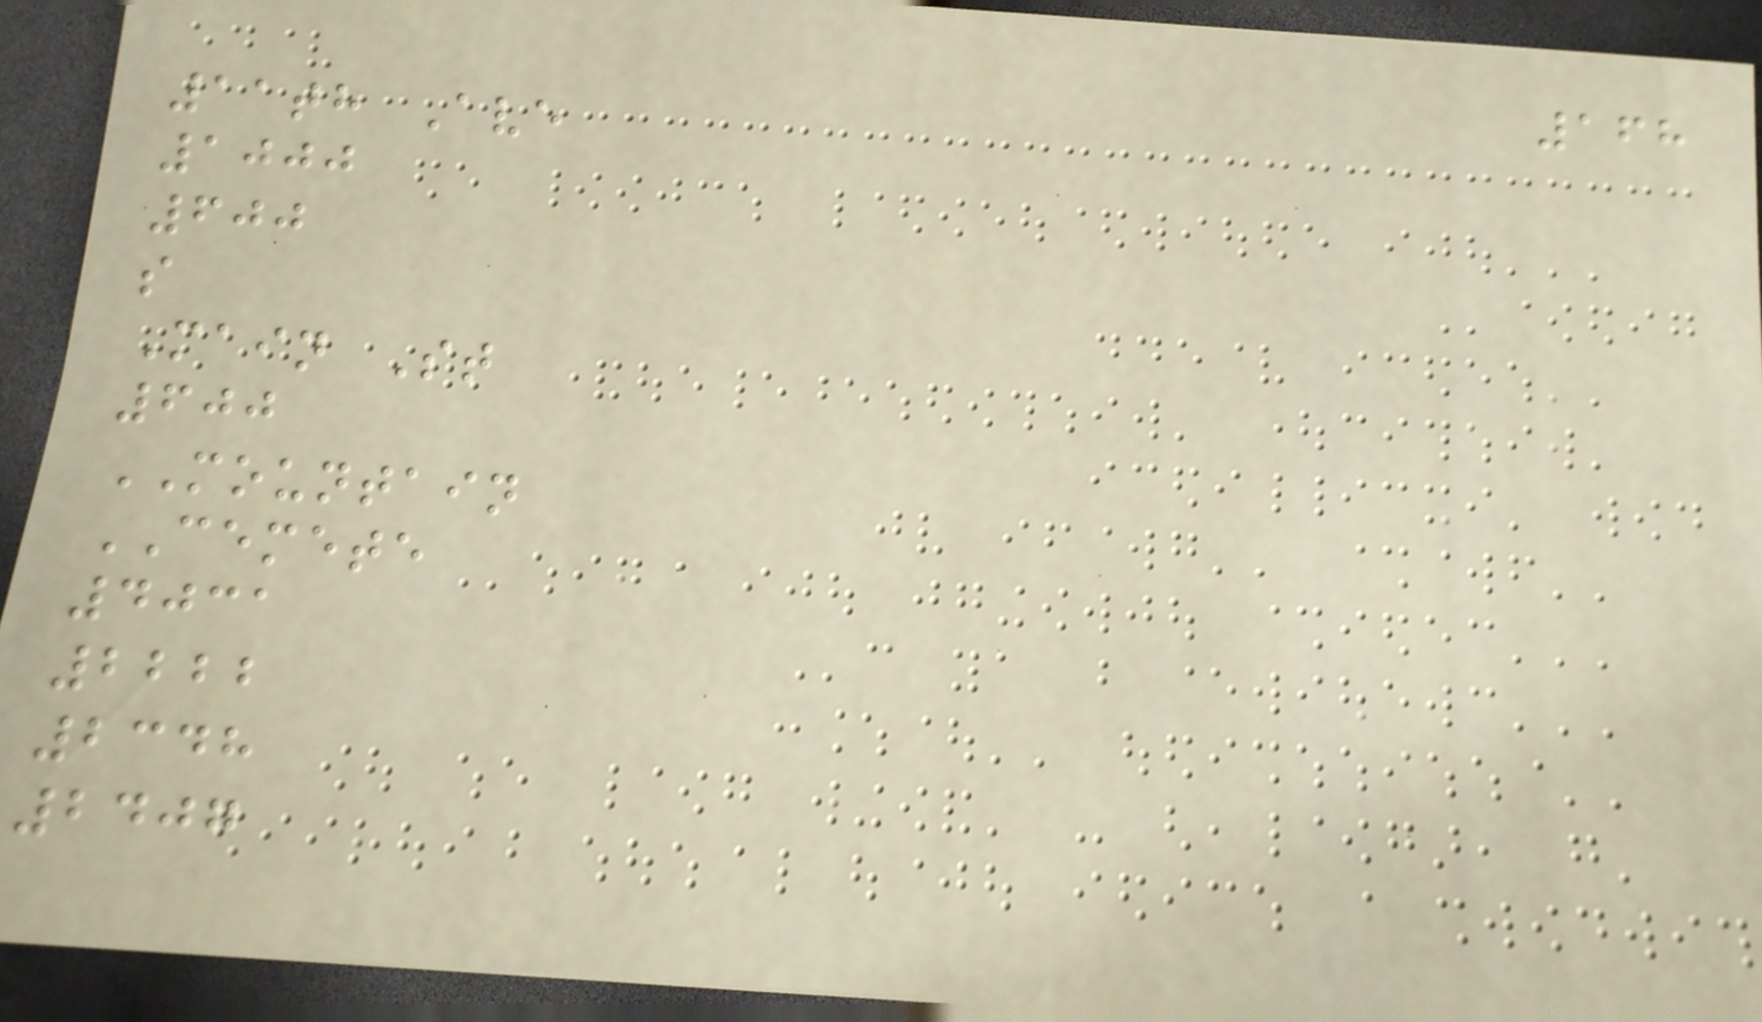168
11th Ave
1000
600
s
Main St
600
MOUNTAIN
CEMETE
4031
2222
2348
2407
